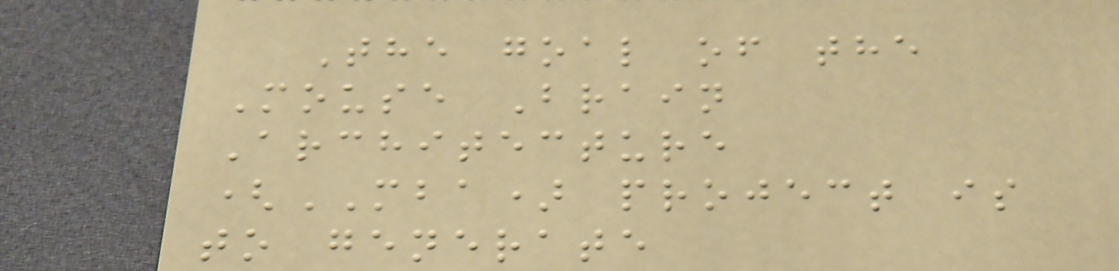The goal of the
Mouse Brain
Architecture
(MBA) project is
to generate
